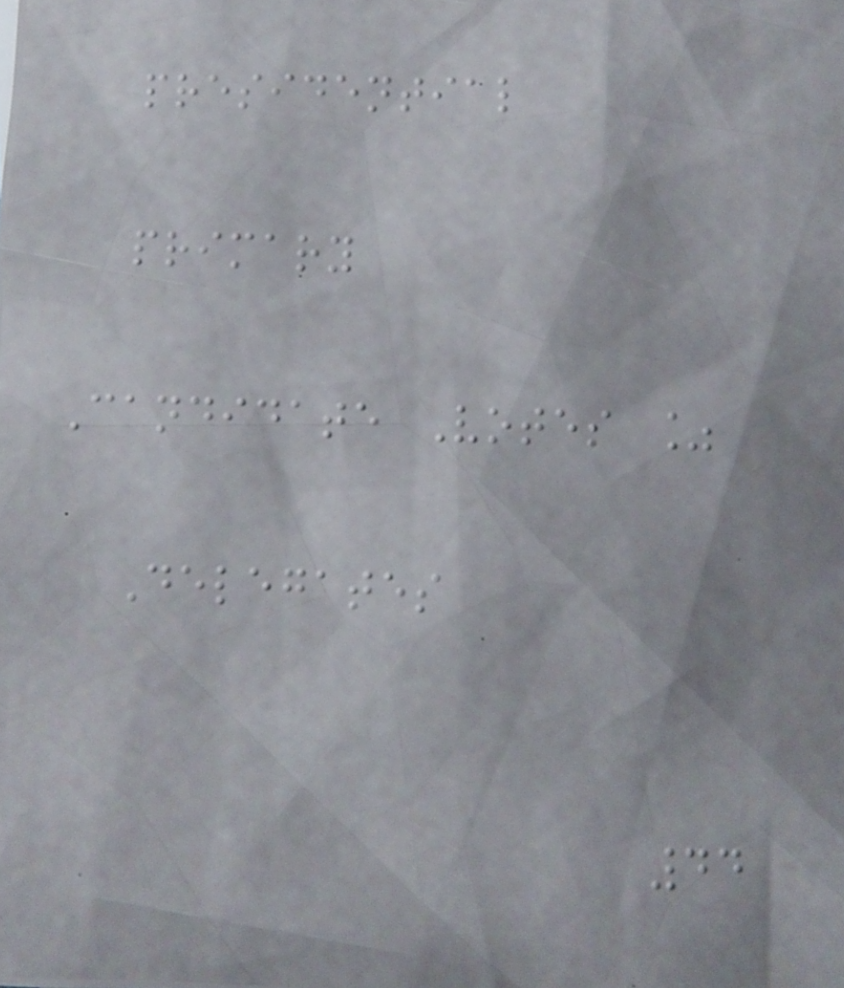presidential
primary
Candidate Votes %
Delegates
44
